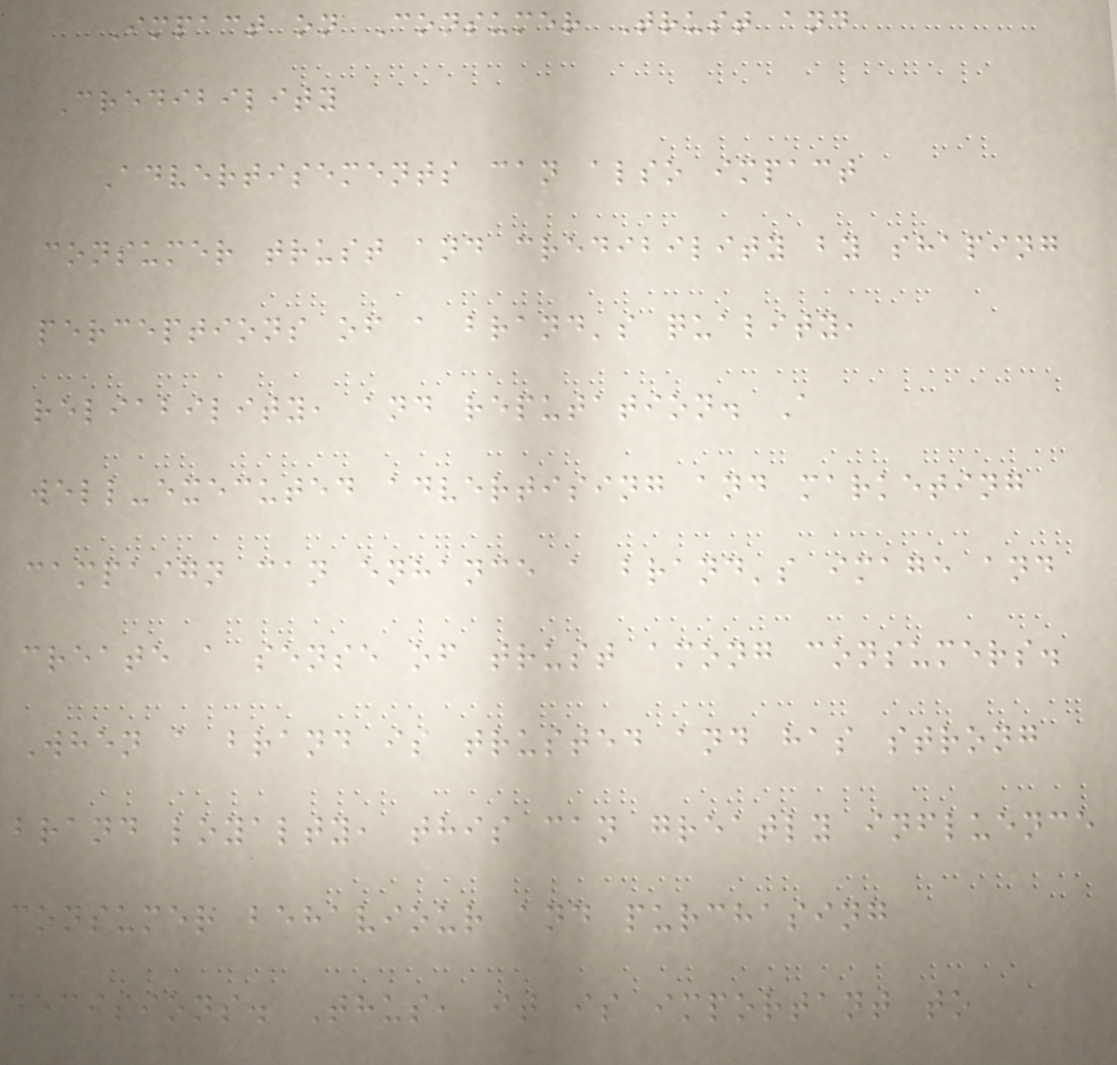Impact on Consumer Trust and
Credibility
Advertisements can also impact
consumer trust and credibility by shaping
perceptions of a brand's quality,
reliability, and reputation. A
well-executed advertising and marketing
campaign can enhance a brand's image and
create a sense of trust among consumers.
When a brand is trusted and has strong
brand loyalty, this can greatly influence
consumer behaviour and purchasing
decisions. Thus, it is important to
